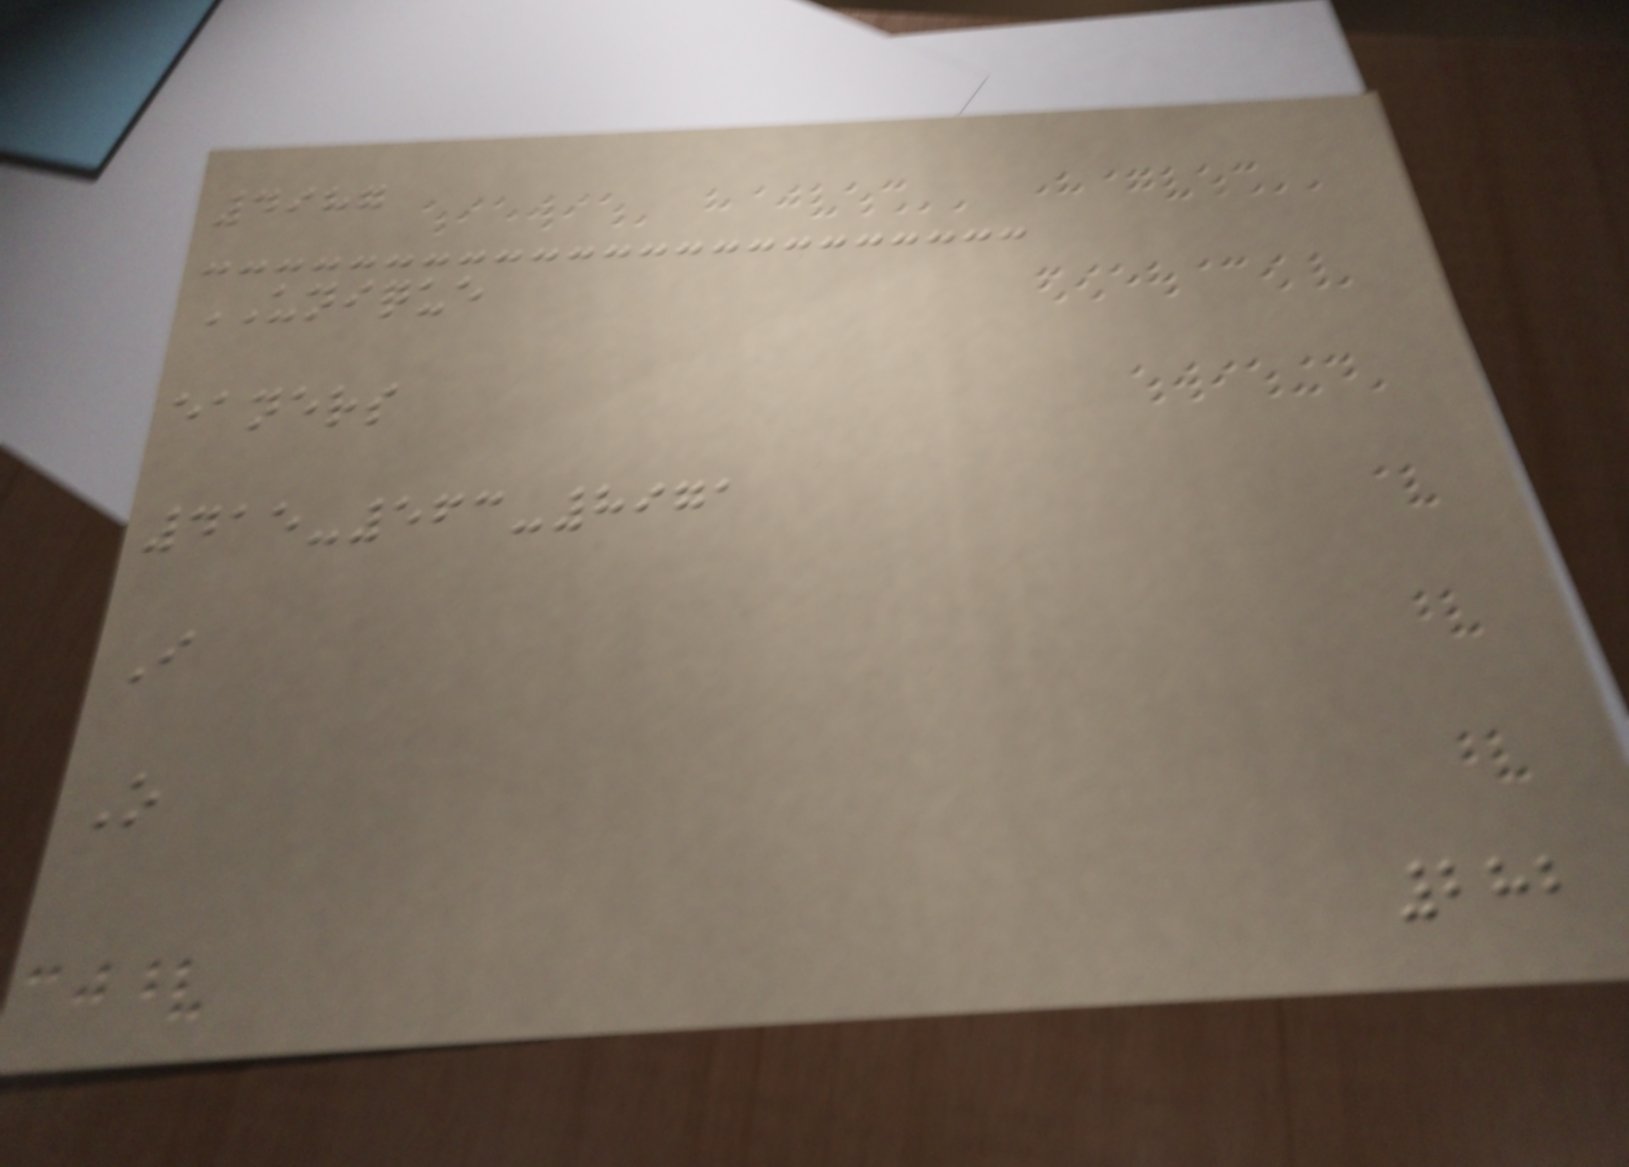4987
UNIQUE
eaners
415-563-8971
I
O
282
